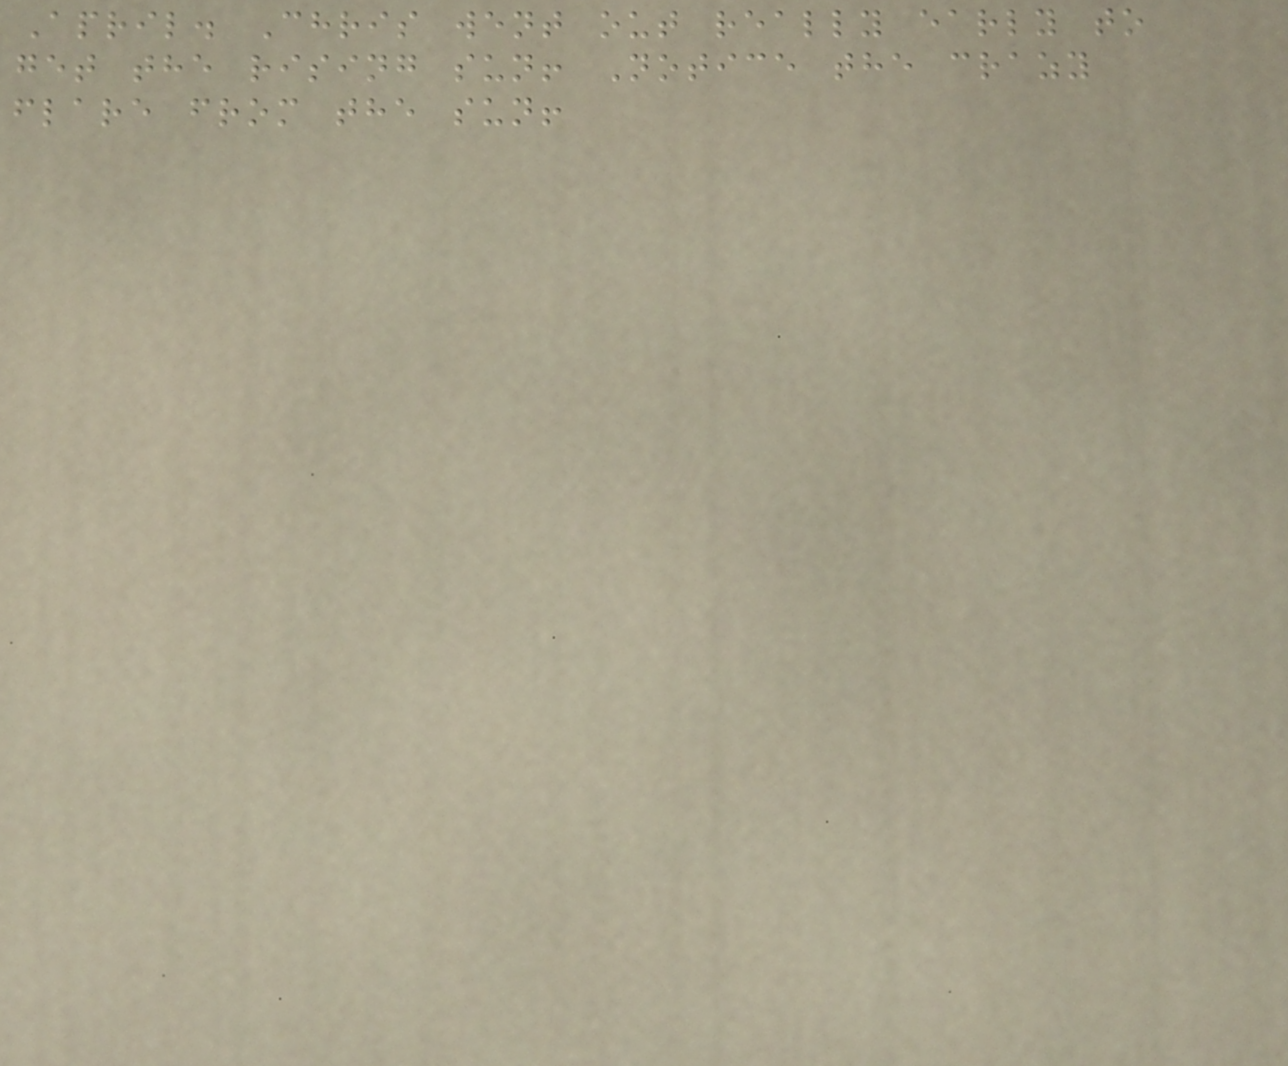April. Chris went out really early to
get the rising sun! Notice the crazy
flare from the sun!
